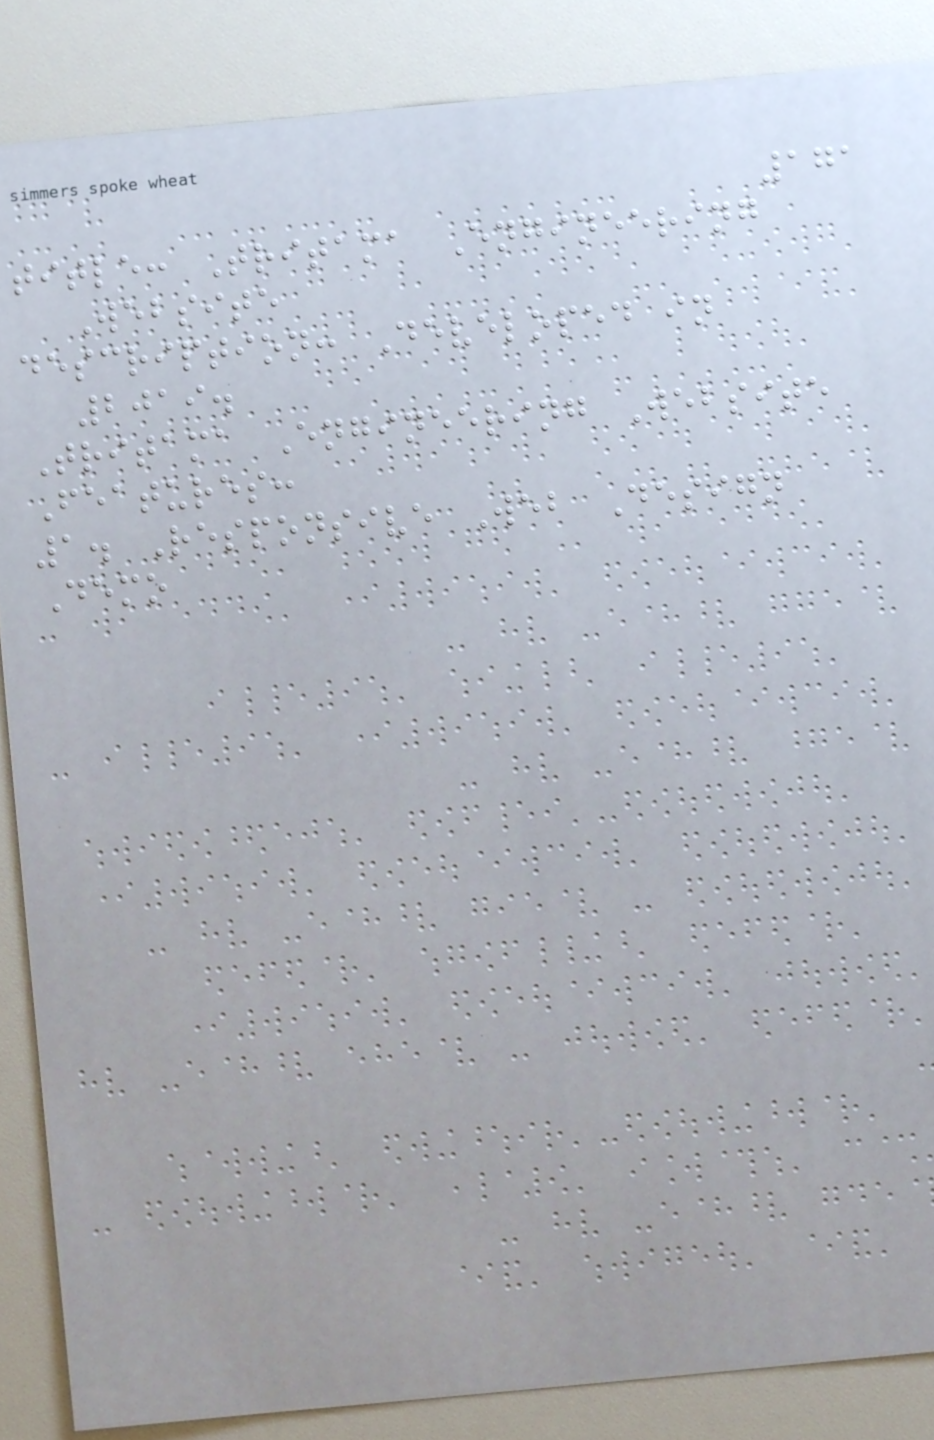171
title: Tritama Engineering
Website
description: Developed in
2019.
Tritama Engineering Website
Features:
1. Responsive Web Design
Demo
